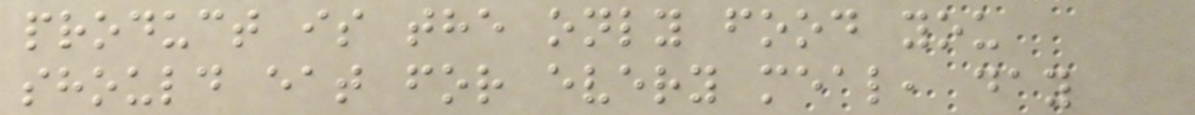product is the only food you
should eat for every meal, day
